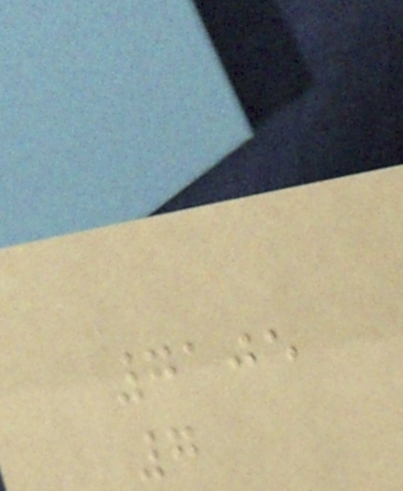7105
7
